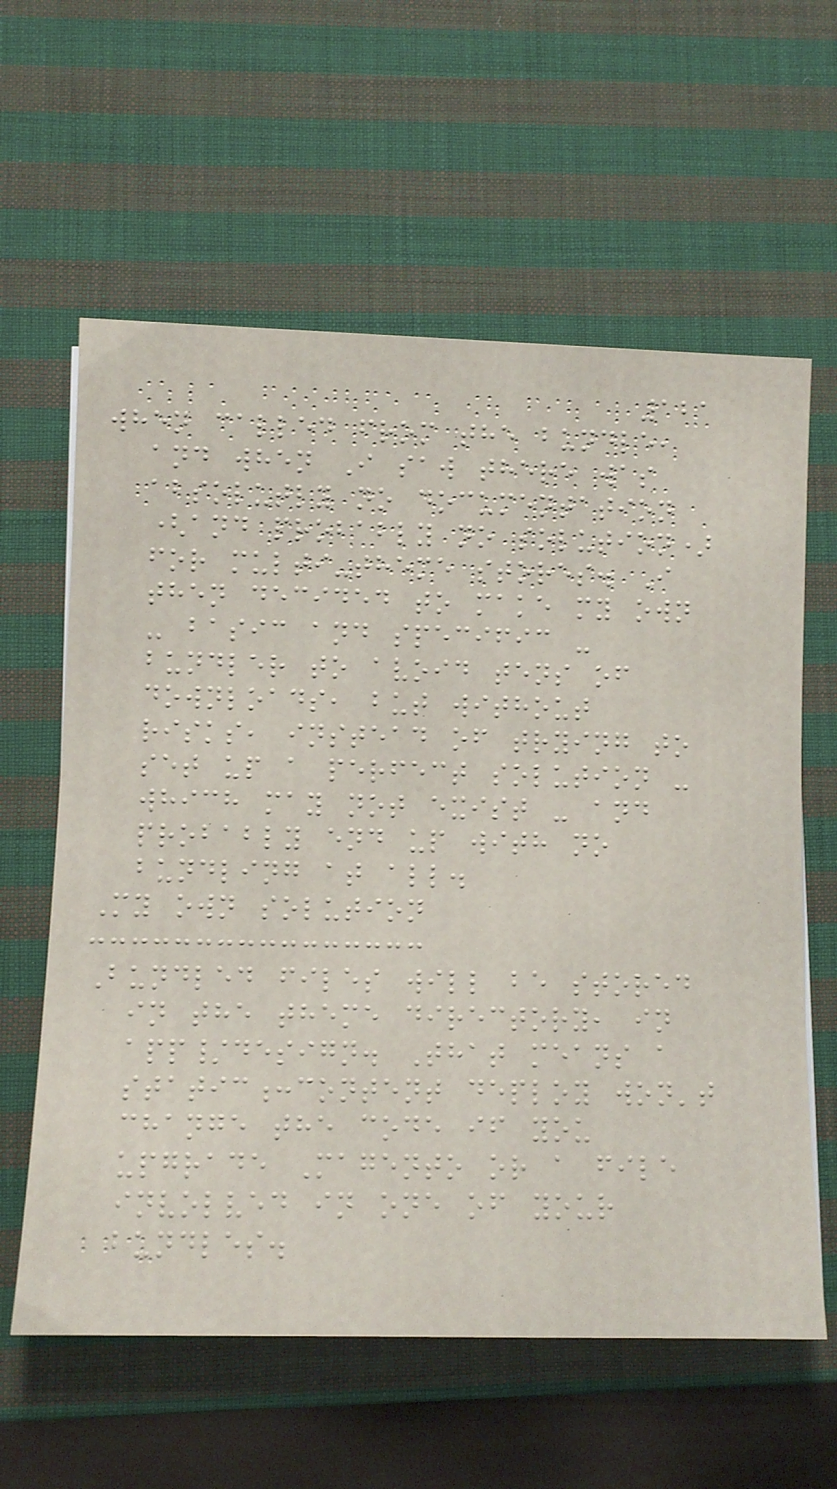121
when called from the bundle,
and when I saw there was
absolutly no documentation
(and probably no solution)
for multi-theme stores. I
then decided to make my own
- basic and specific -
bundler to avoid tens of
downloads, but without
risks, instead of trying to
set up a perfect solution -
which may not exist - and
probably end up with no
bundling at all.
My own solution
Bundled files will be stored
in the theme directory, in
app/design. That means a
static:content deploy won't
change the code if you
upgrade Magento or a file
involved in one of your
bundles.
